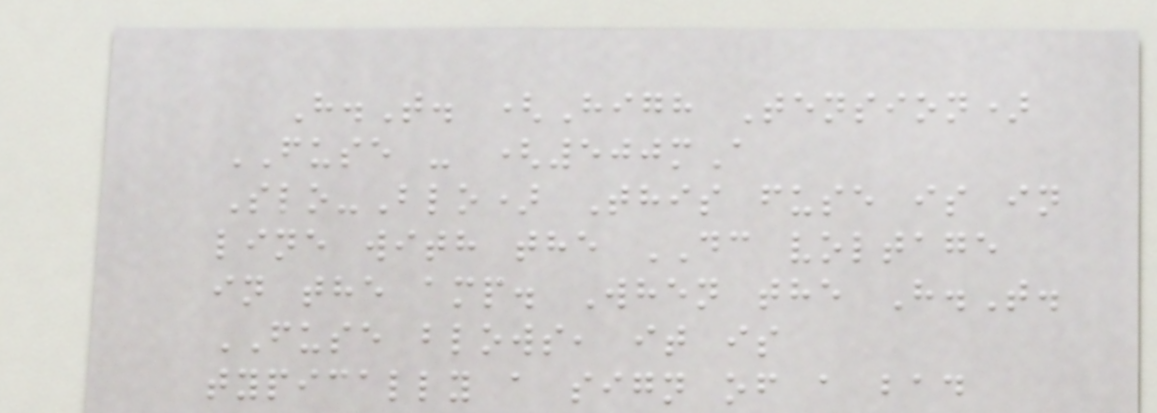H.T. (High Tension)
FUSE - (500mA
Slo-Blo) This fuse is in
line with the DC voltage
in the amp. When the H.T.
FUSE blows, it is
typically a sign of a bad
